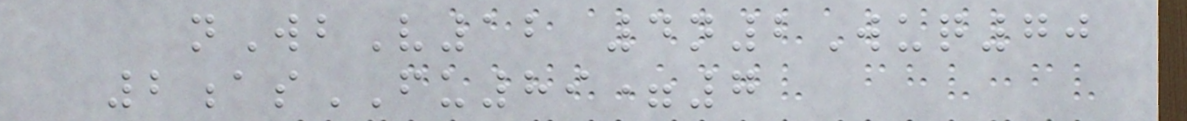nWbV12 4n2Wuq70
2asFU89=7
